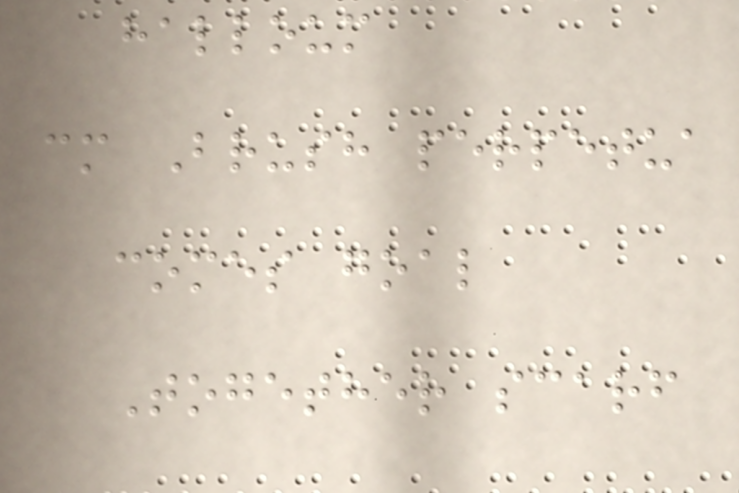halloum
cm Brush perpetua
comes goal
Together scarf
